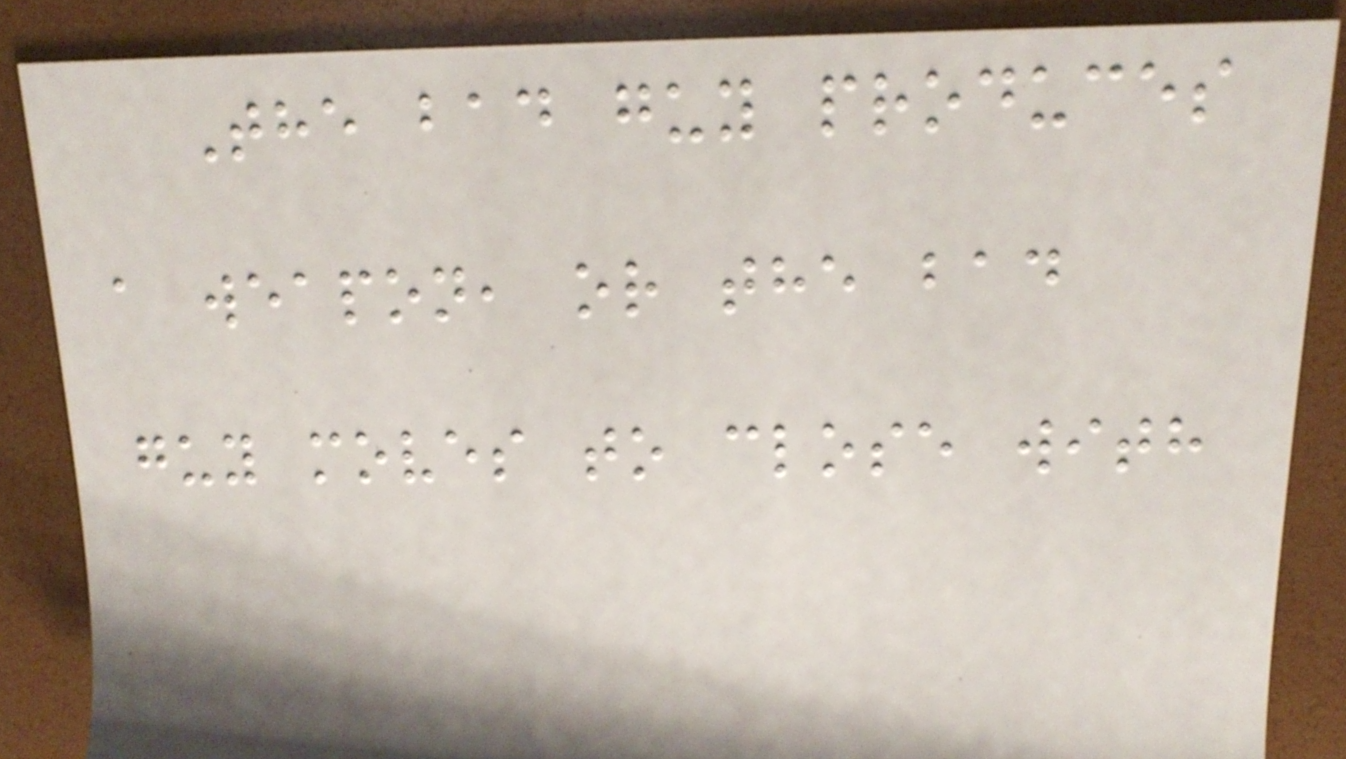The bad guy produces
a weapon, or the bad
guy moves to close with
